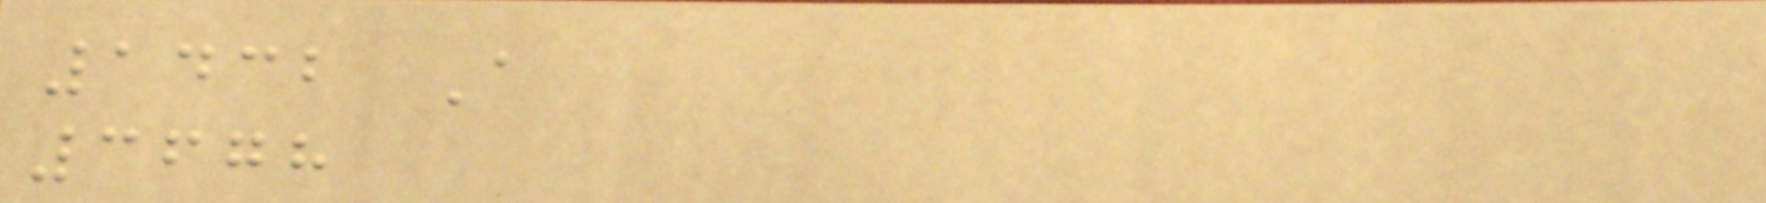1432 A
3678
